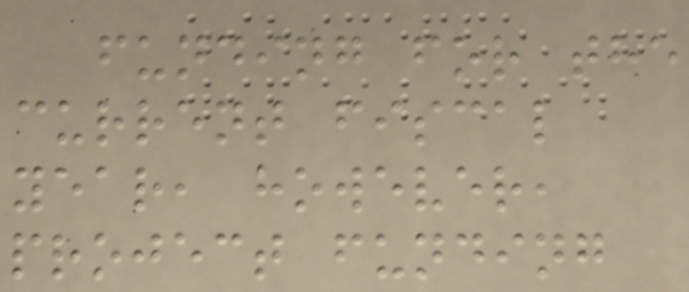funding for the
current fiscal
year, however,
project funding
